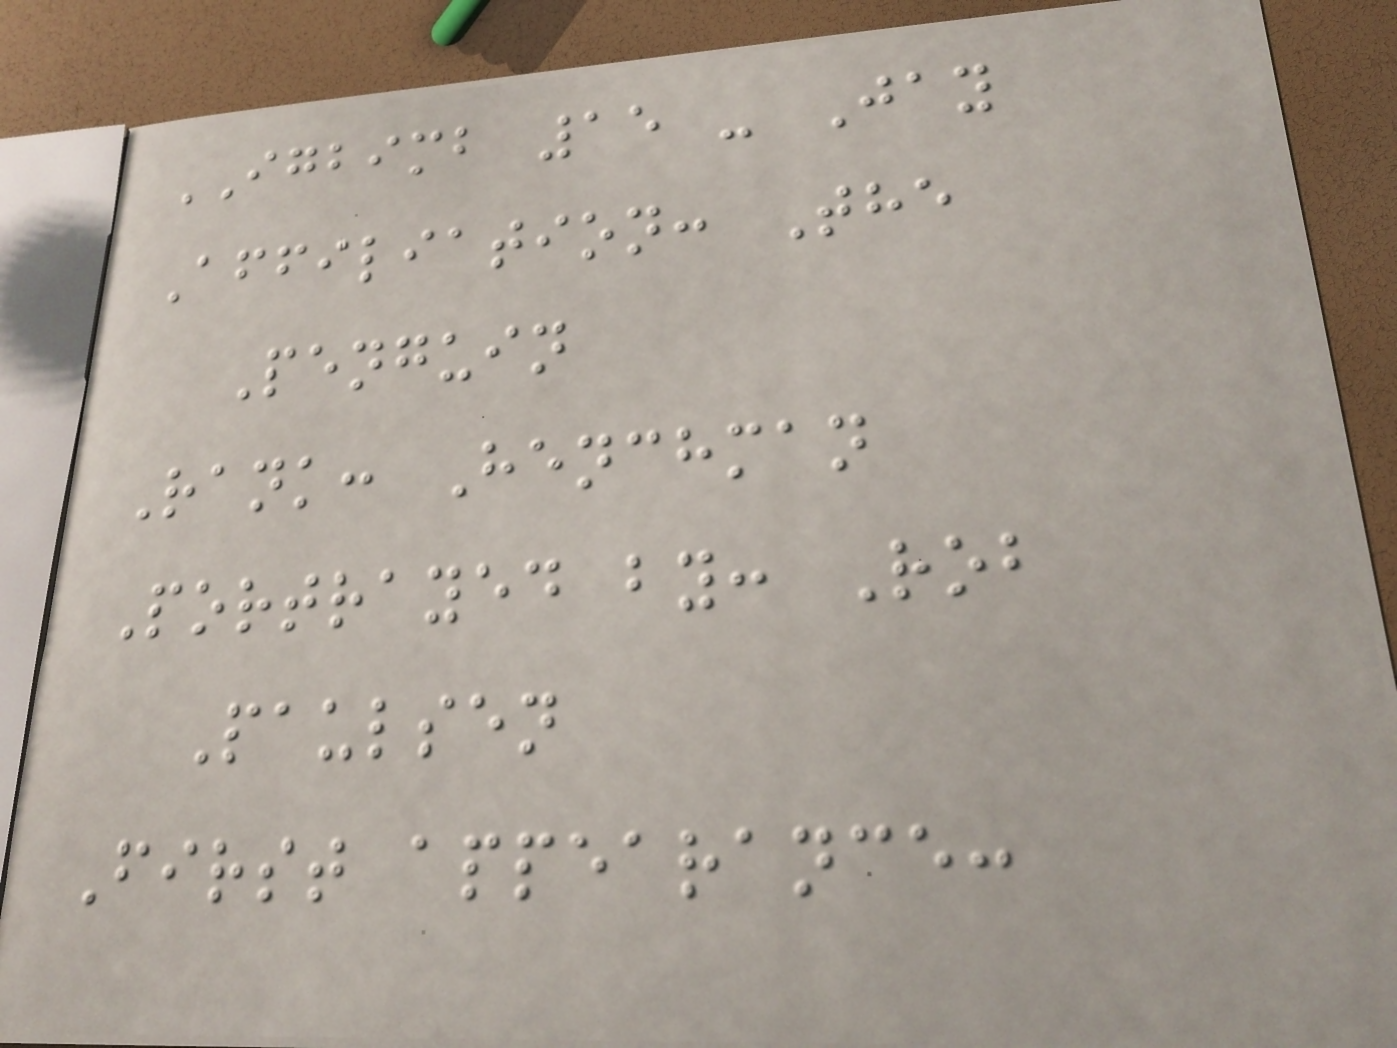IGBIMB 15 - Jay
Affiliation: The
Penguin
Rank: Henchman
Portrayed by: Rob
Paulsen
First appearance:
